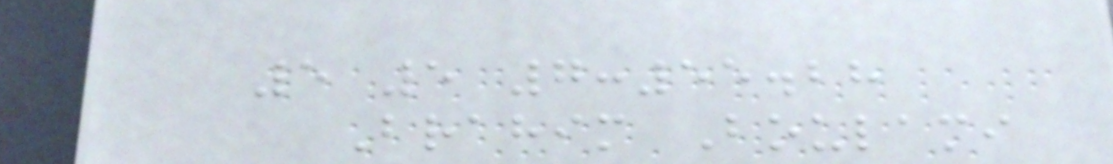5 5 7:55.28
Brahim Boulami
